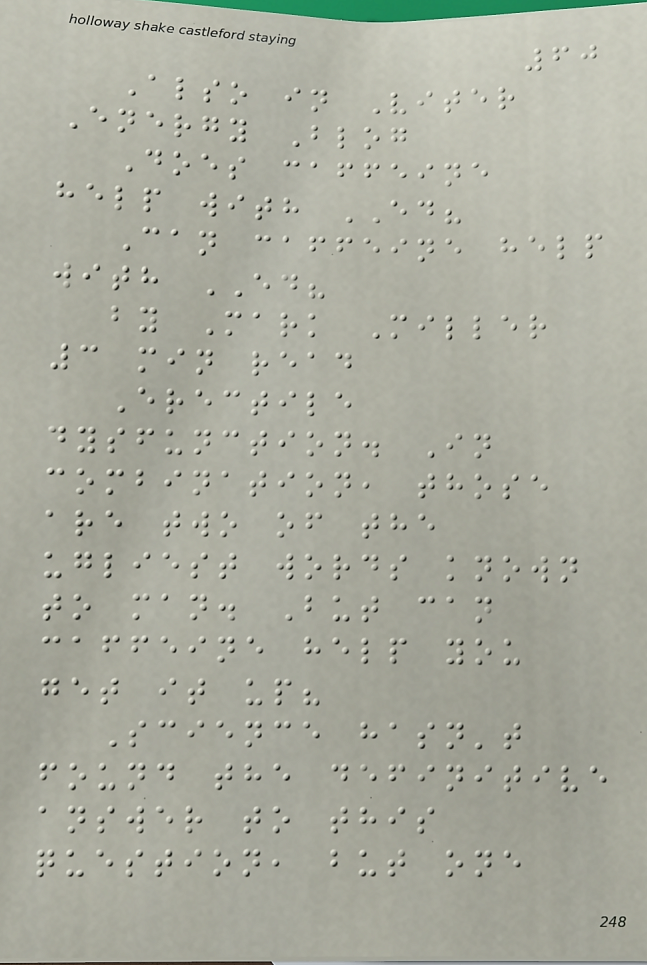60
Also in Viter
Energy Blog
Does caffeine
help with ED?
Can caffeine help
with ED?
by Mark Miller
3 min read
Erectile
dysfunction. In
combination, those
are two of the
ugliest words known
to man. But can
caffeine help you
get it up?
Science hasn't
found the definitive
answer to this
question, but one
